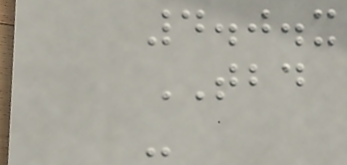4.0.x
TBD
-
